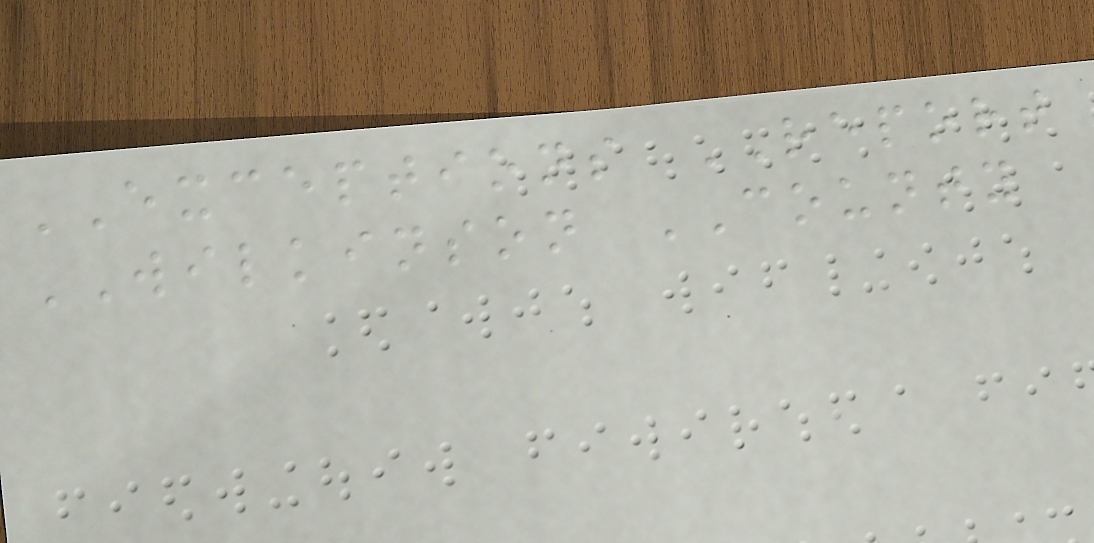EXCEPTIONS REPORT
WILKINSON COUNTY
